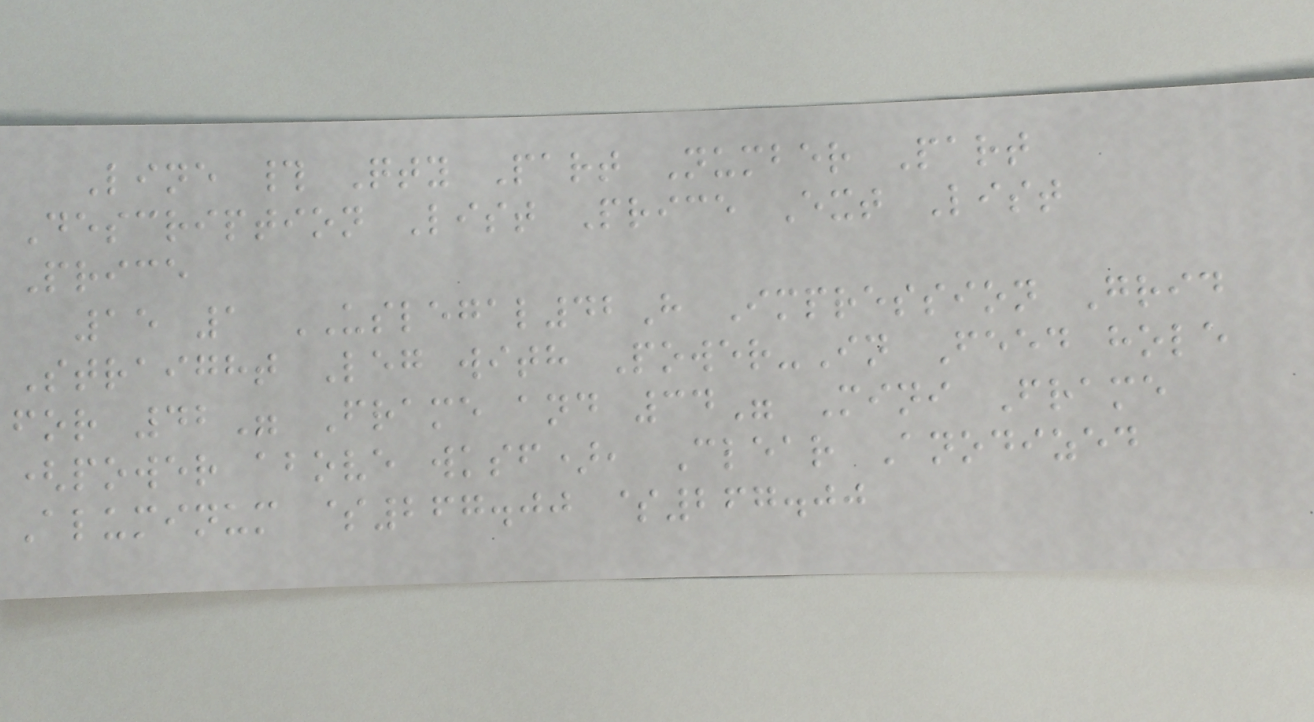Line # Qty Part Number Part
Description List Price Ext List
Price
15 1 USLEGAL42H Impression Grid
Straight Leg with Power-In Feed hole
for 42" Frame and 34" Mini Frame
(power above wksf), Clear Anodized
Aluminum $267.00 $267.00
